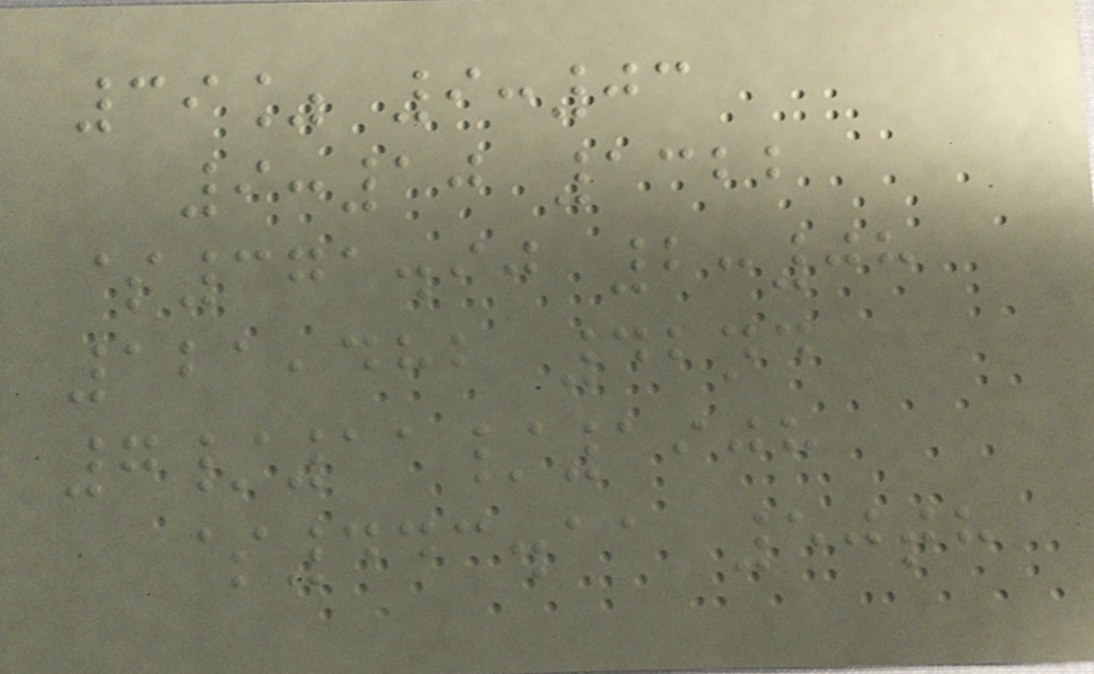39% 9:03
9:10 1322
$371.90 2:08
121,482 42nd
7/11/1908
$443.11 50th
